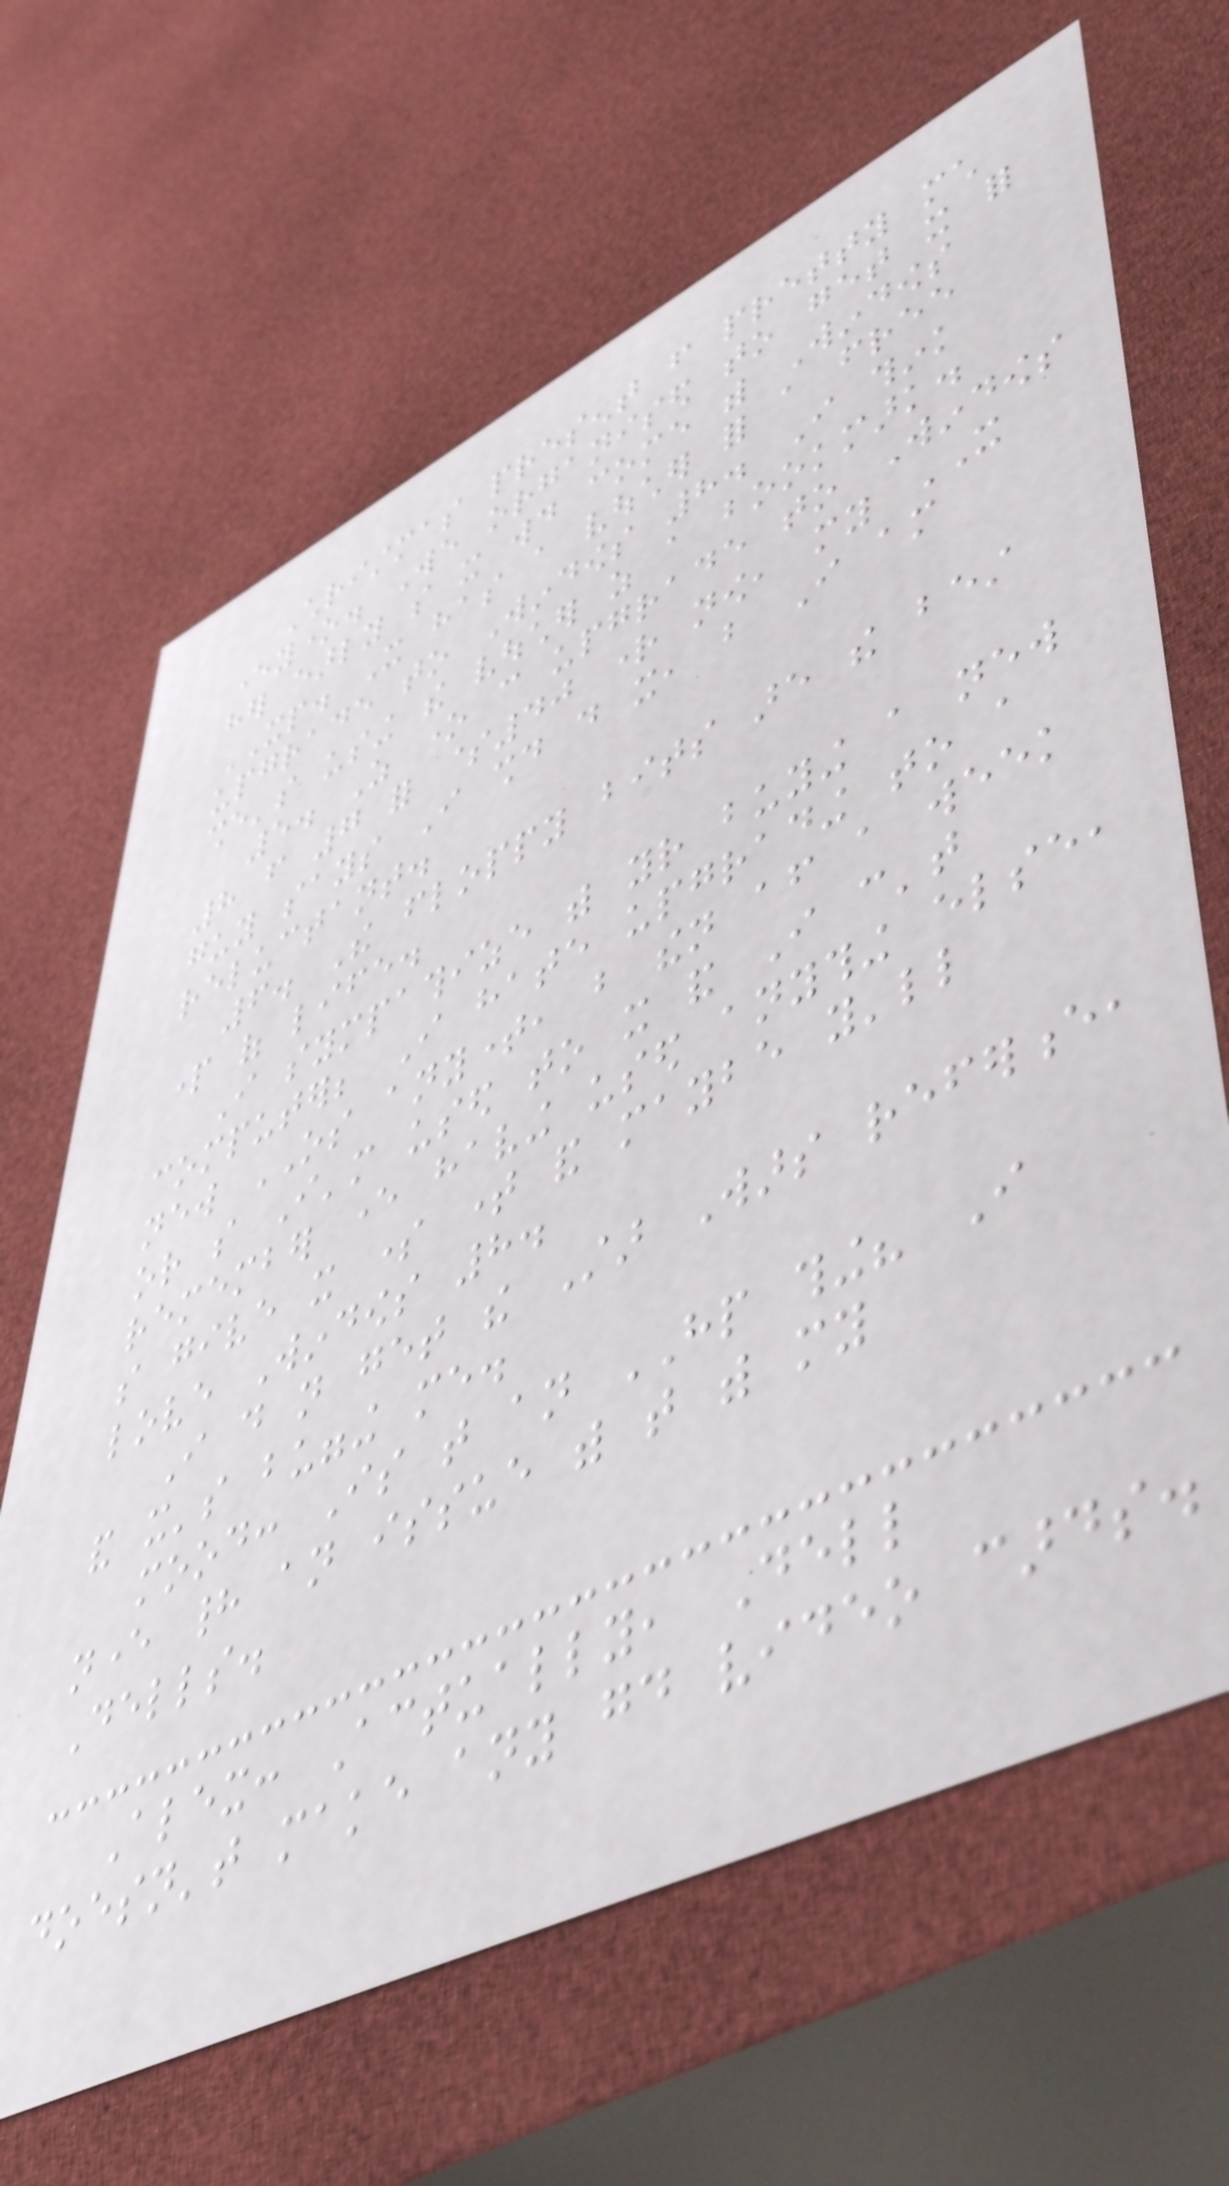Christmas present from pretty much
everyone. We organised to get it for
her early so it would come with Windows
XP. It has a voucher for a free
upgrade to Windows 8. I think
she's using the voucher as a bookmark.
5. As one can upgrade to Windows
8 from 7 for $40 right now, my IT
guy says I should do it, but I am
reluctant.
6. The floppy bits are the best
part of life.
I sympathize with your buying a new
computer; I hate upgrading to a
new OS anytime, but then after a week
or so I'm used to it and I can't
remember ever having used anything else,
so give it some time and maybe you'll
love Windows 8.
I do not get the Star Wars reference,
and it's bugging me.
mood: Is that an HP thing? I
never had an issue with that with my
Dells.
Alex: Actually, Dell
doesn't make any good video cards.
